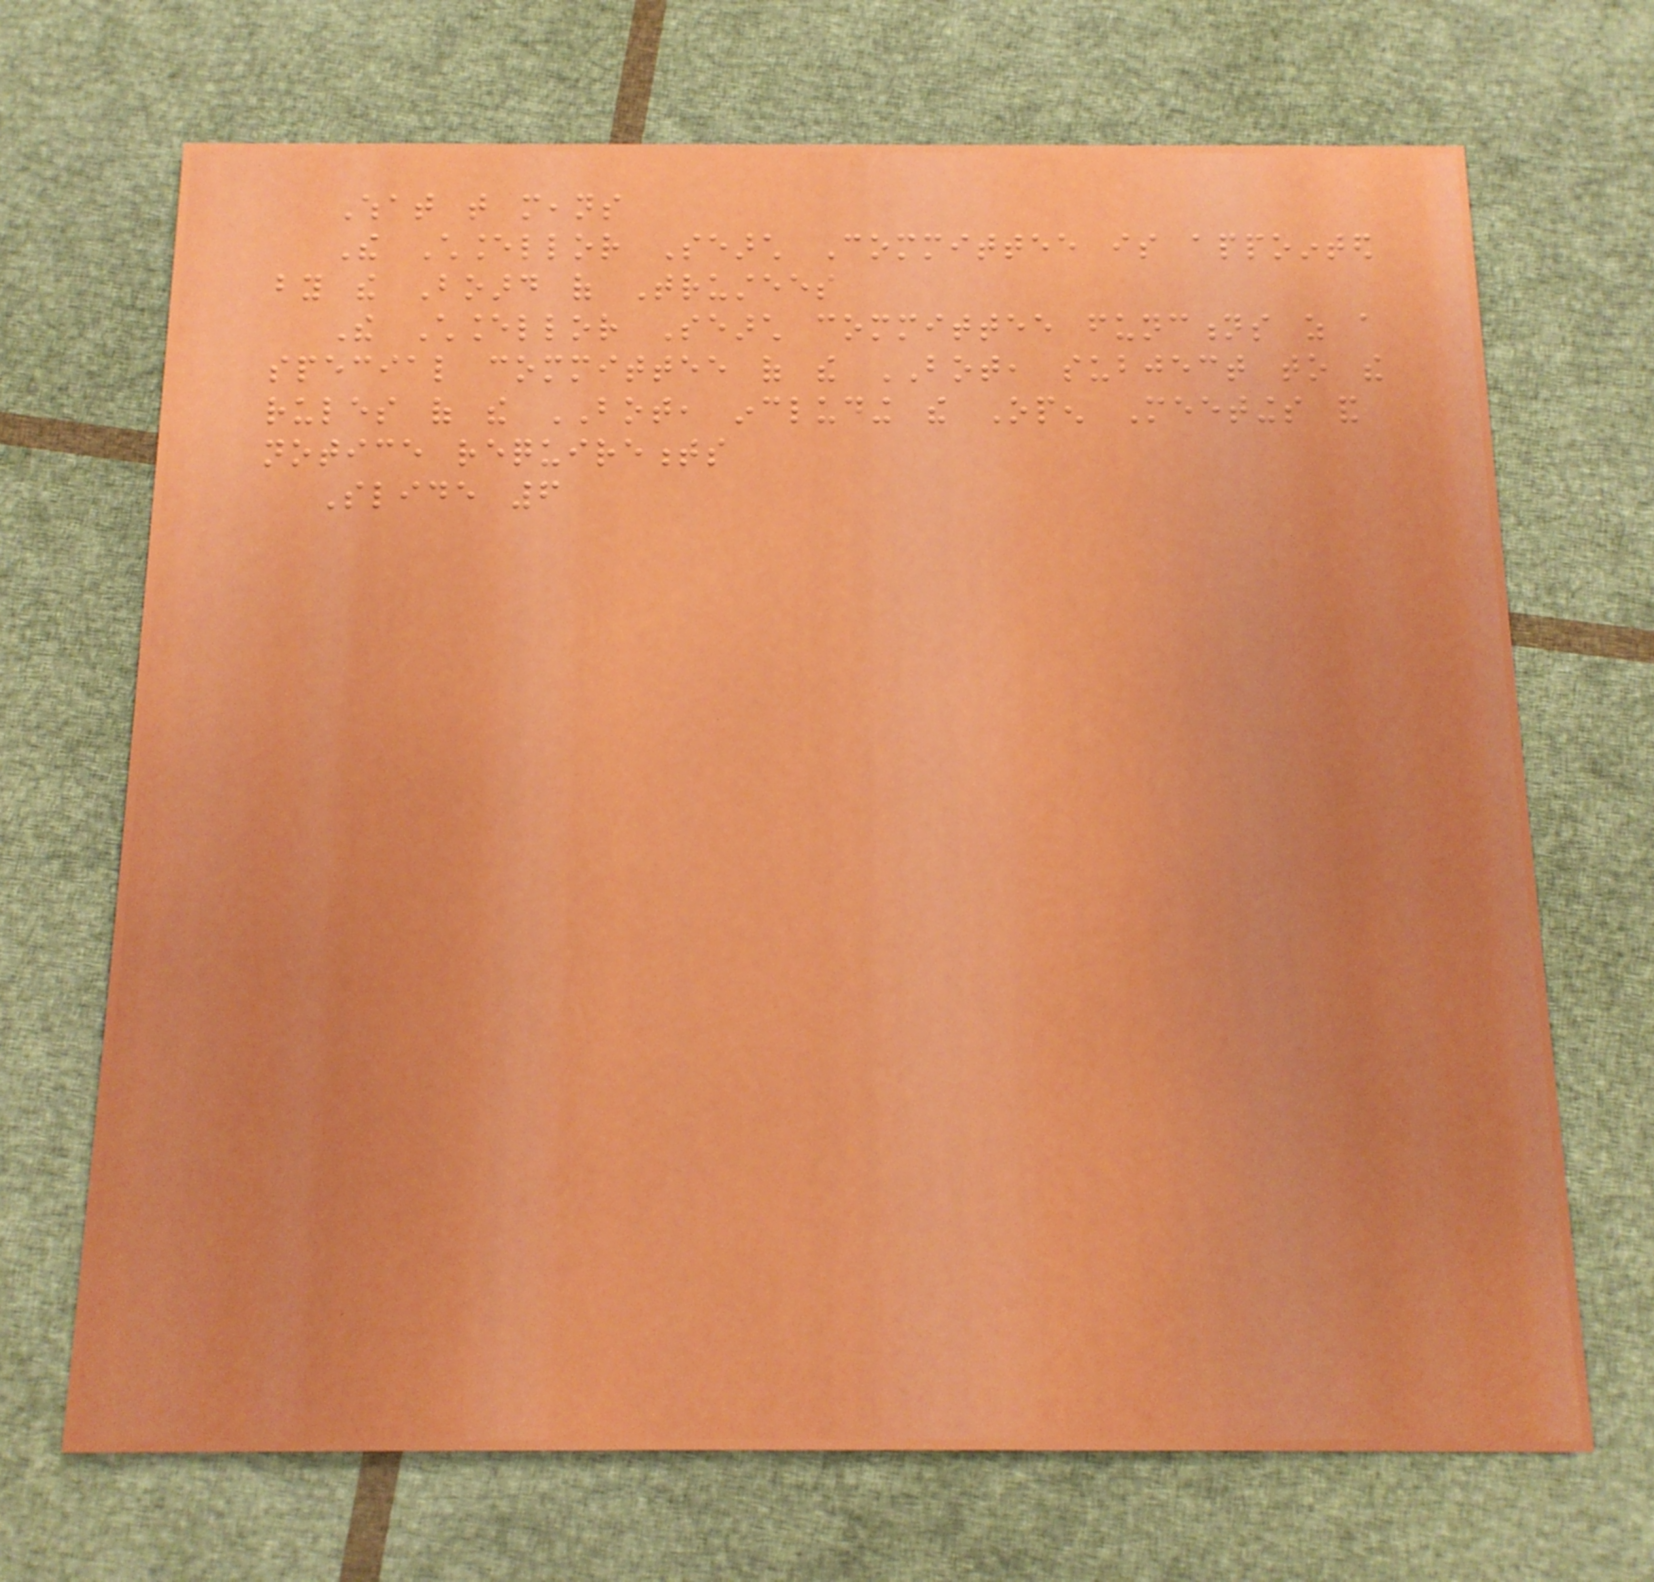What that means
The Chancellor Search Committee is appointed
by the Board of Trustees
The Chancellor Search committee functions as a
special committee of the BOT, subject to the
rules of the BOT, including the Open Meetings and
notice requirements
Slide 6
